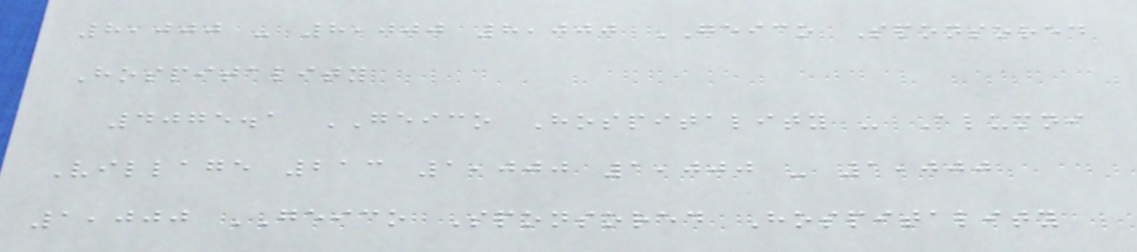8,000 - 8,000 8,000 GEICO Sponsored
Hospitality
4075.1 GEICO Hospitality - Alumni
Village 213 1,000 1,000 - 1,000
1,000 GEICO Sponsored Hospitality
